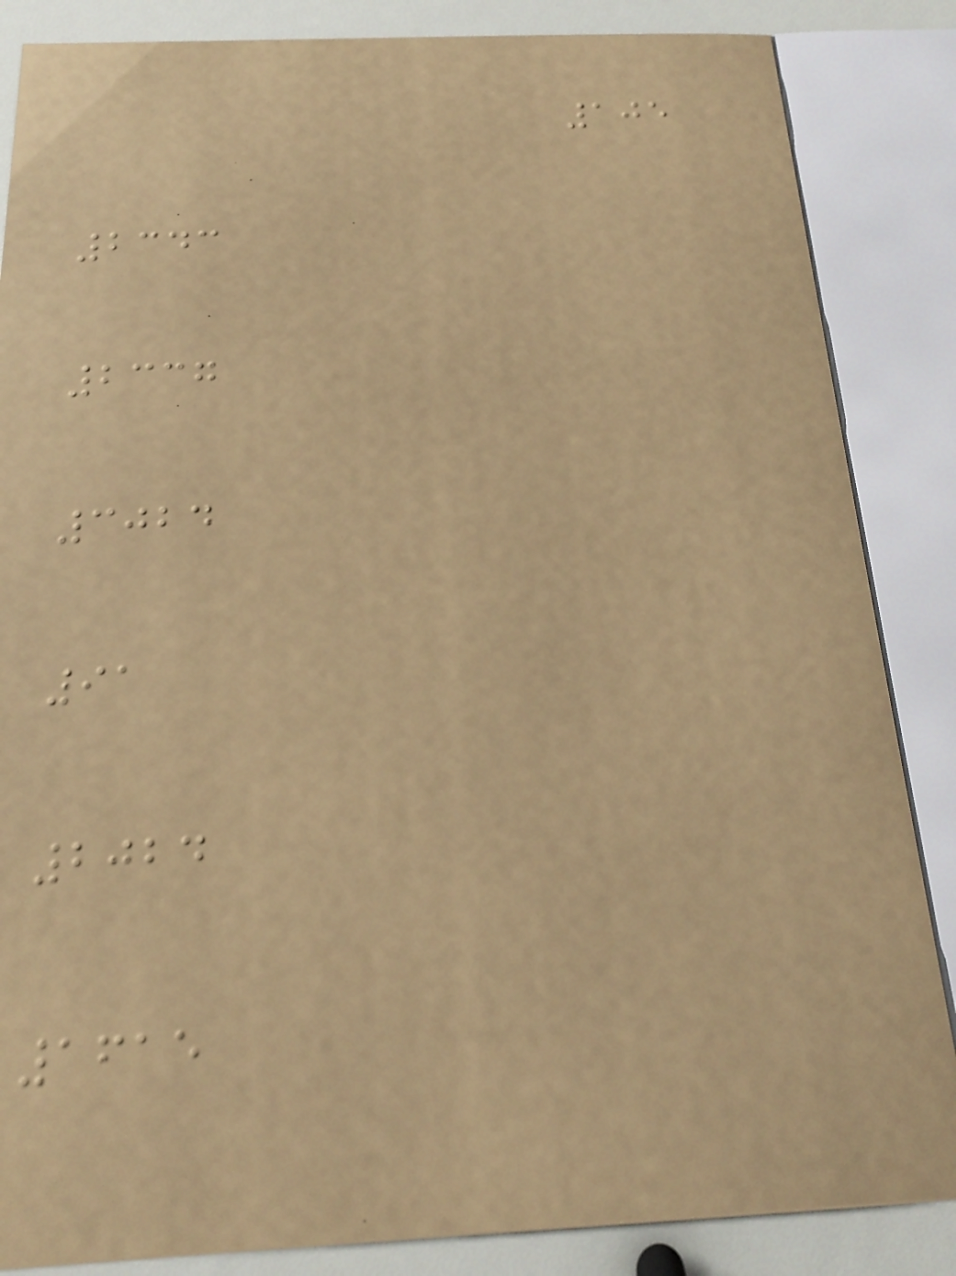105
2343
2337
3024
91
2024
1615
